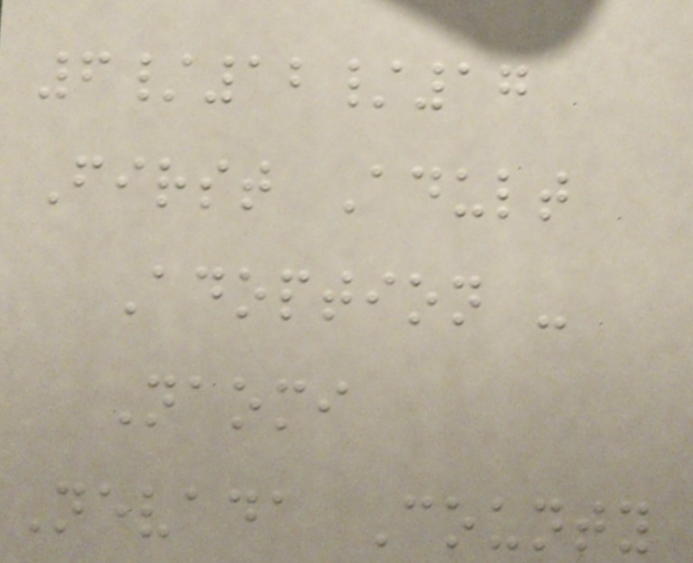6/12/17
First Adult
Adoption -
Naomi
Nevada County
